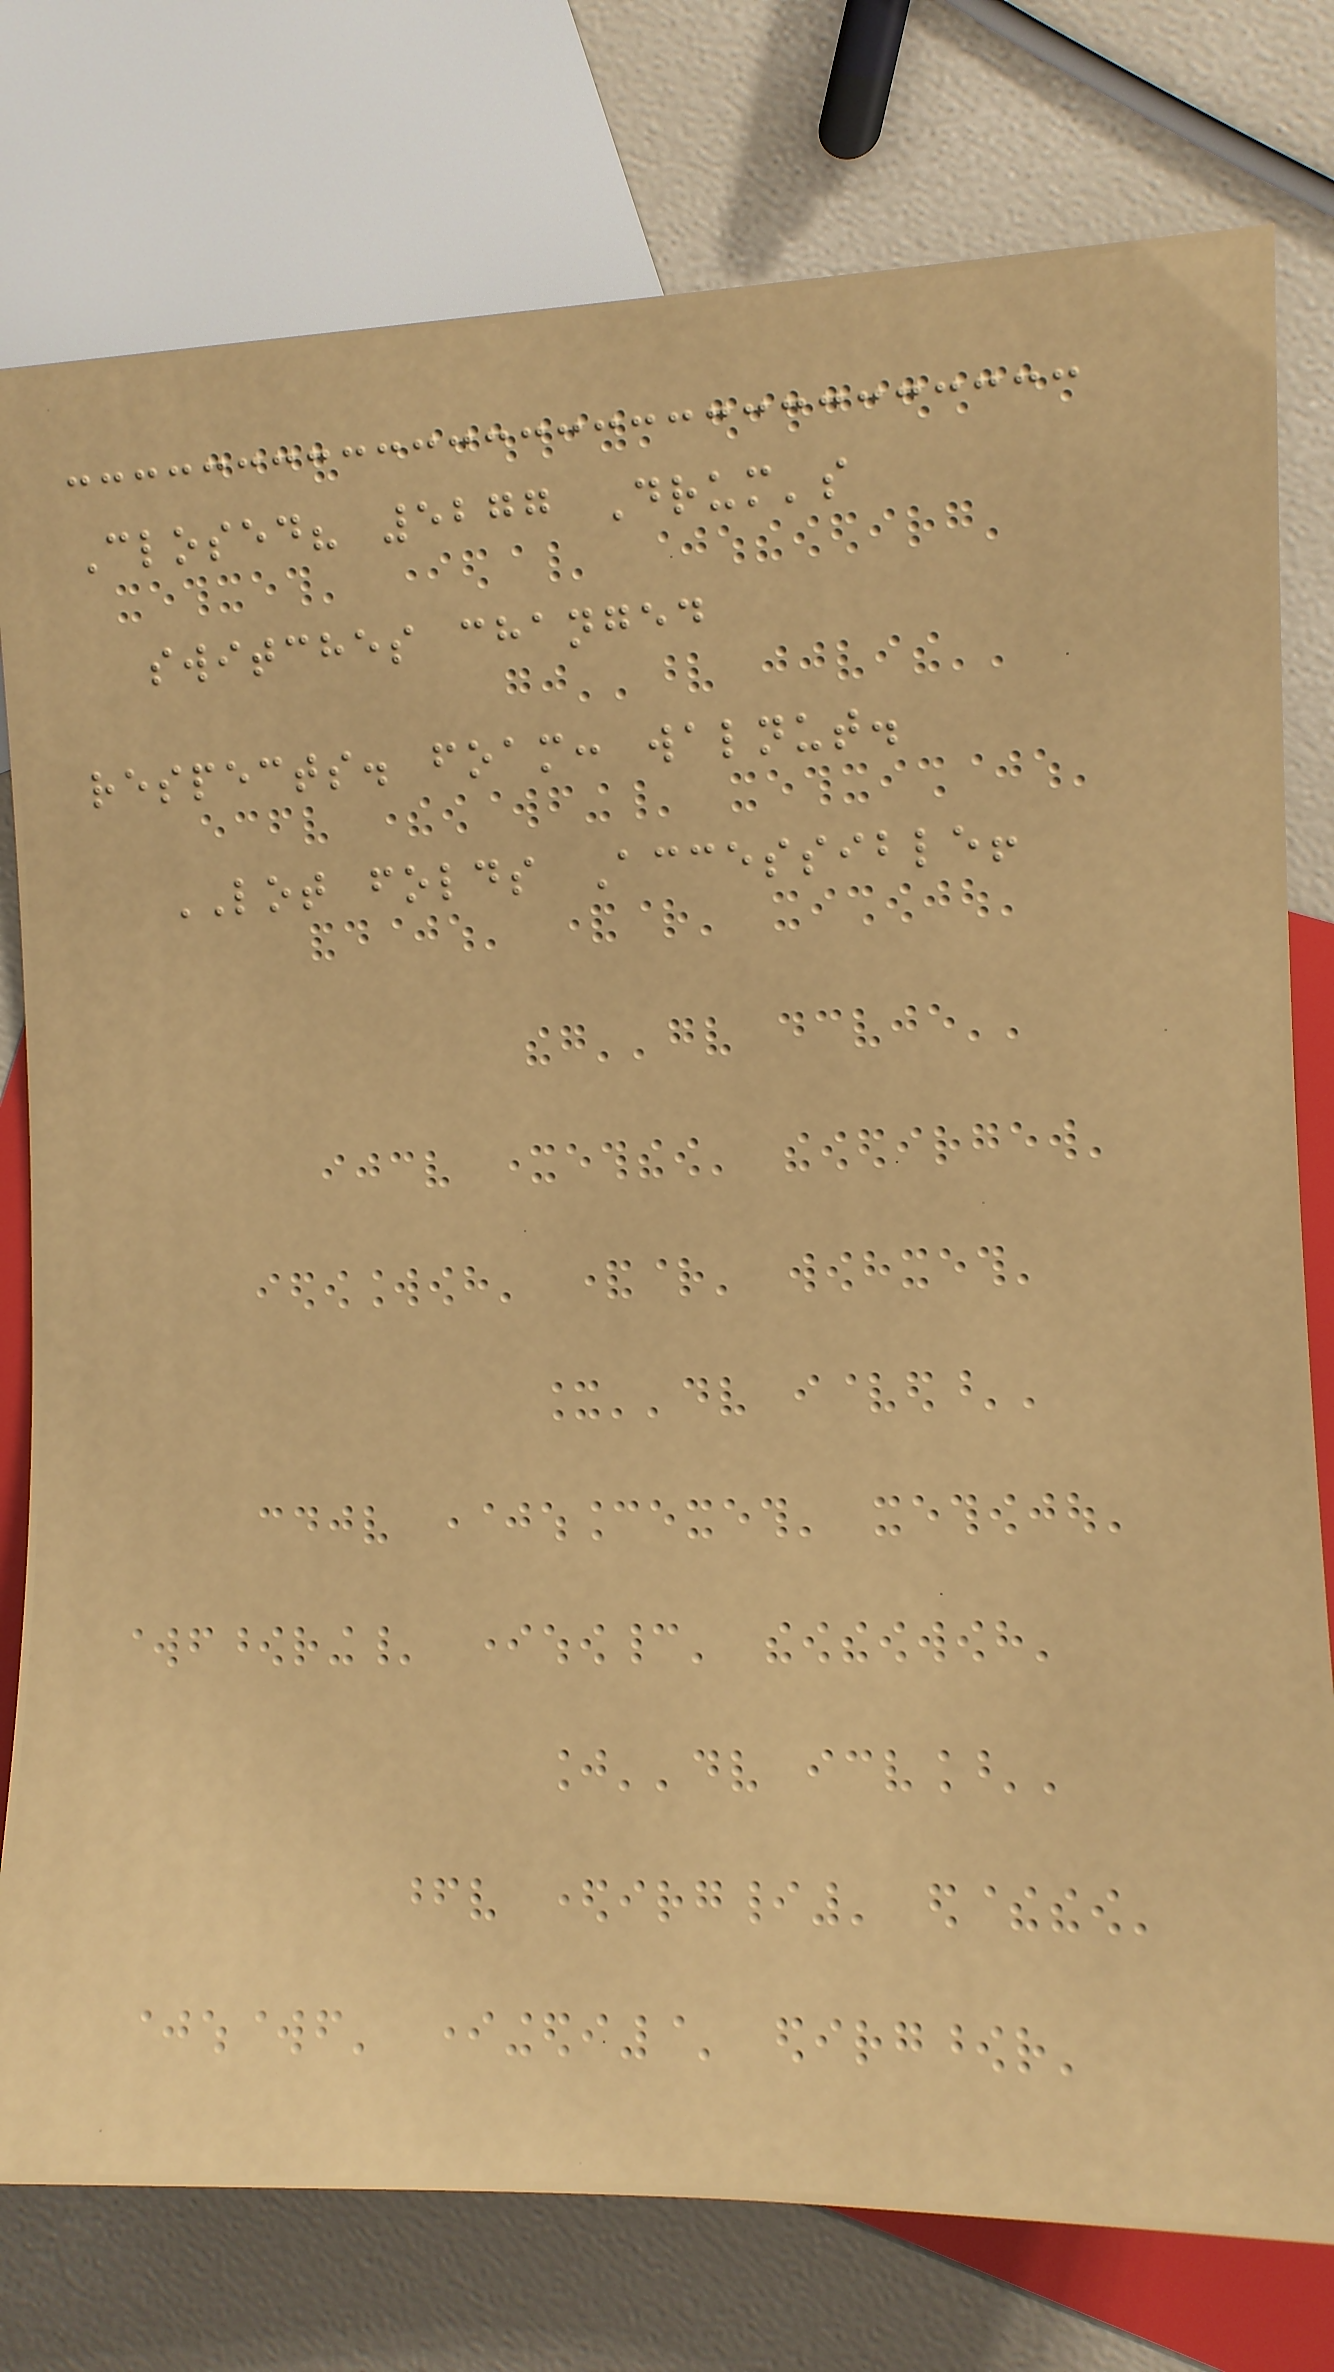Closed? 5277 Drum's
switches changed
respects. foam: walnut.
LOT folds Accessible!
